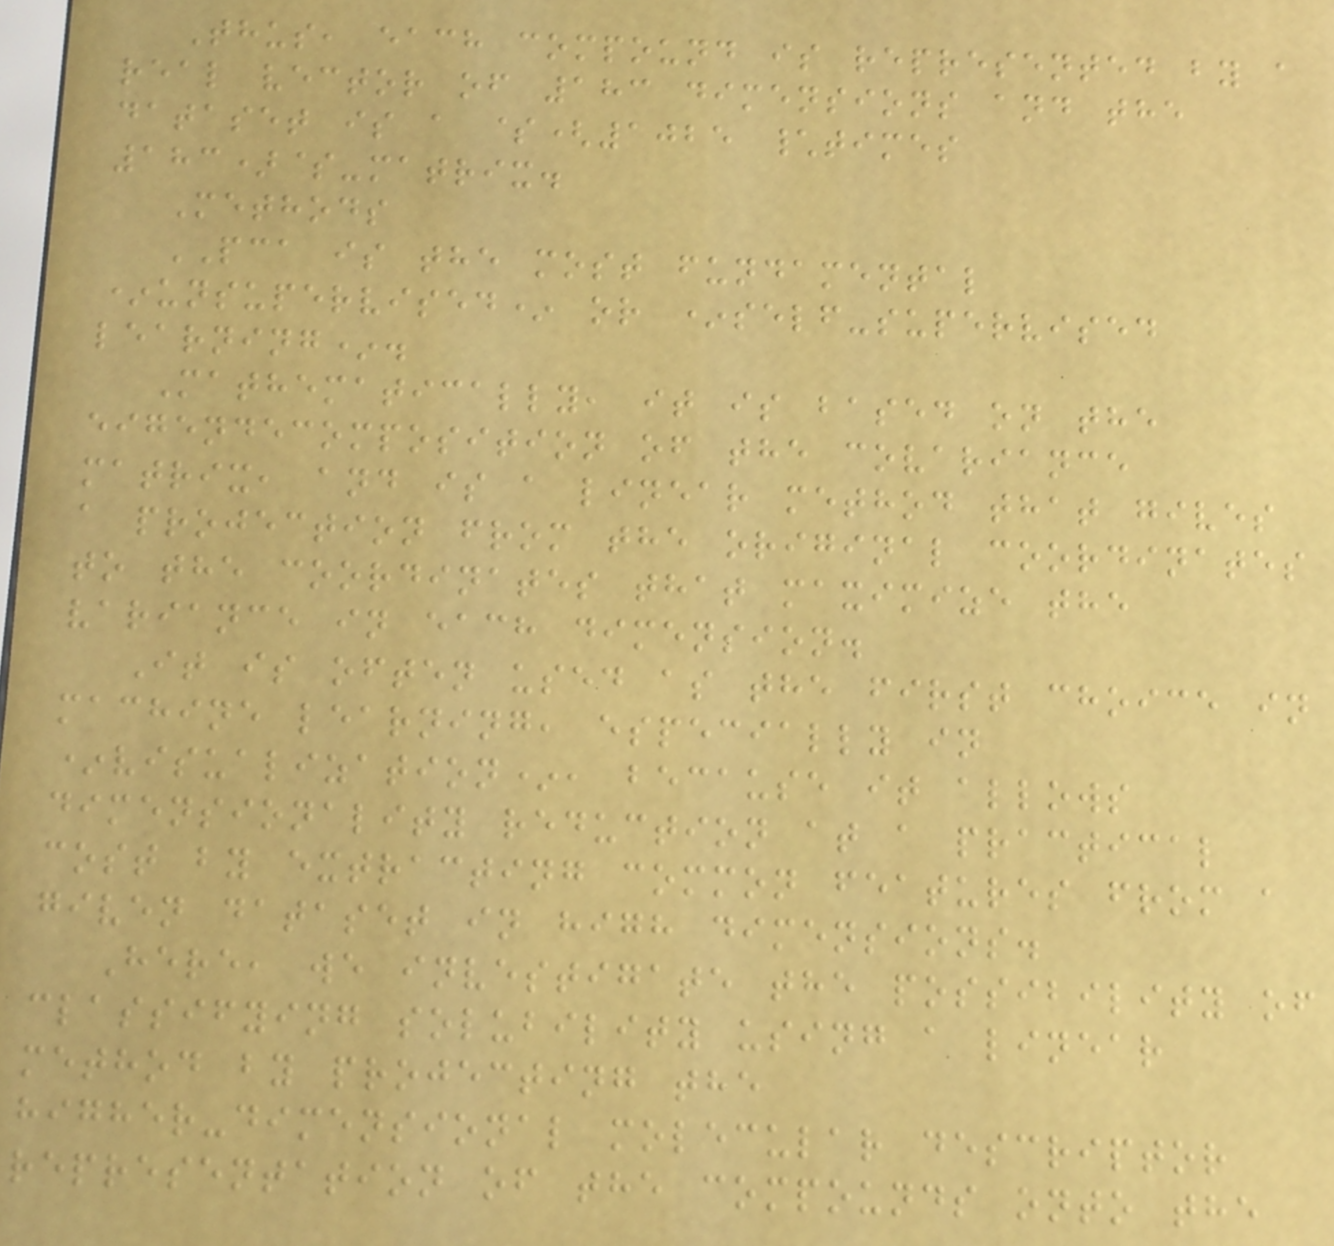Thus, each compound is represented by a
real vector of 183 dimensions and the
dataset is a $(1025 \times
183)$-matrix.
Methods
PCA is the most fundamental
*unsupervised* or *self-supervised
learning*.
Mathematically, it is based on the
eigendecomposition of the covariance
matrix, and is a linear method that gives
a projection from the original coordinates
to the coordinates that maximize the
variance in each dimension.
It is often used as the first choice in
machine learning, especially in
*visualization*, because it allows
dimensionality reduction at a practical
cost by extracting common features from a
given dataset in high dimensions.
Here, we investigate the possibility of
classifying solubility using a linear
method by projecting the
higher-dimensional molecular descriptor
representation of the compounds onto the
